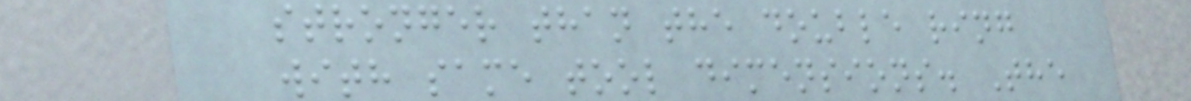stronger than the double ring
with same tool dimensions. The
